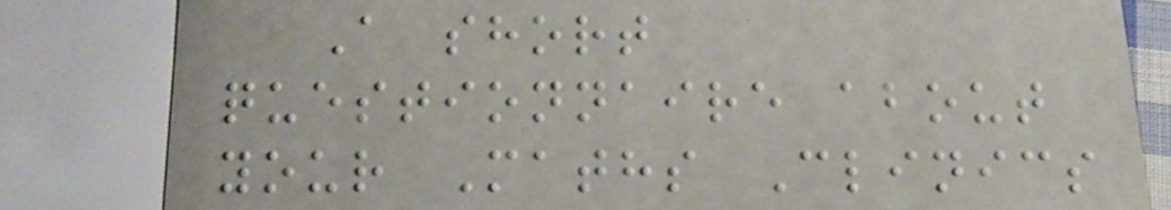A short
questionnaire about
your Maths Clinics
